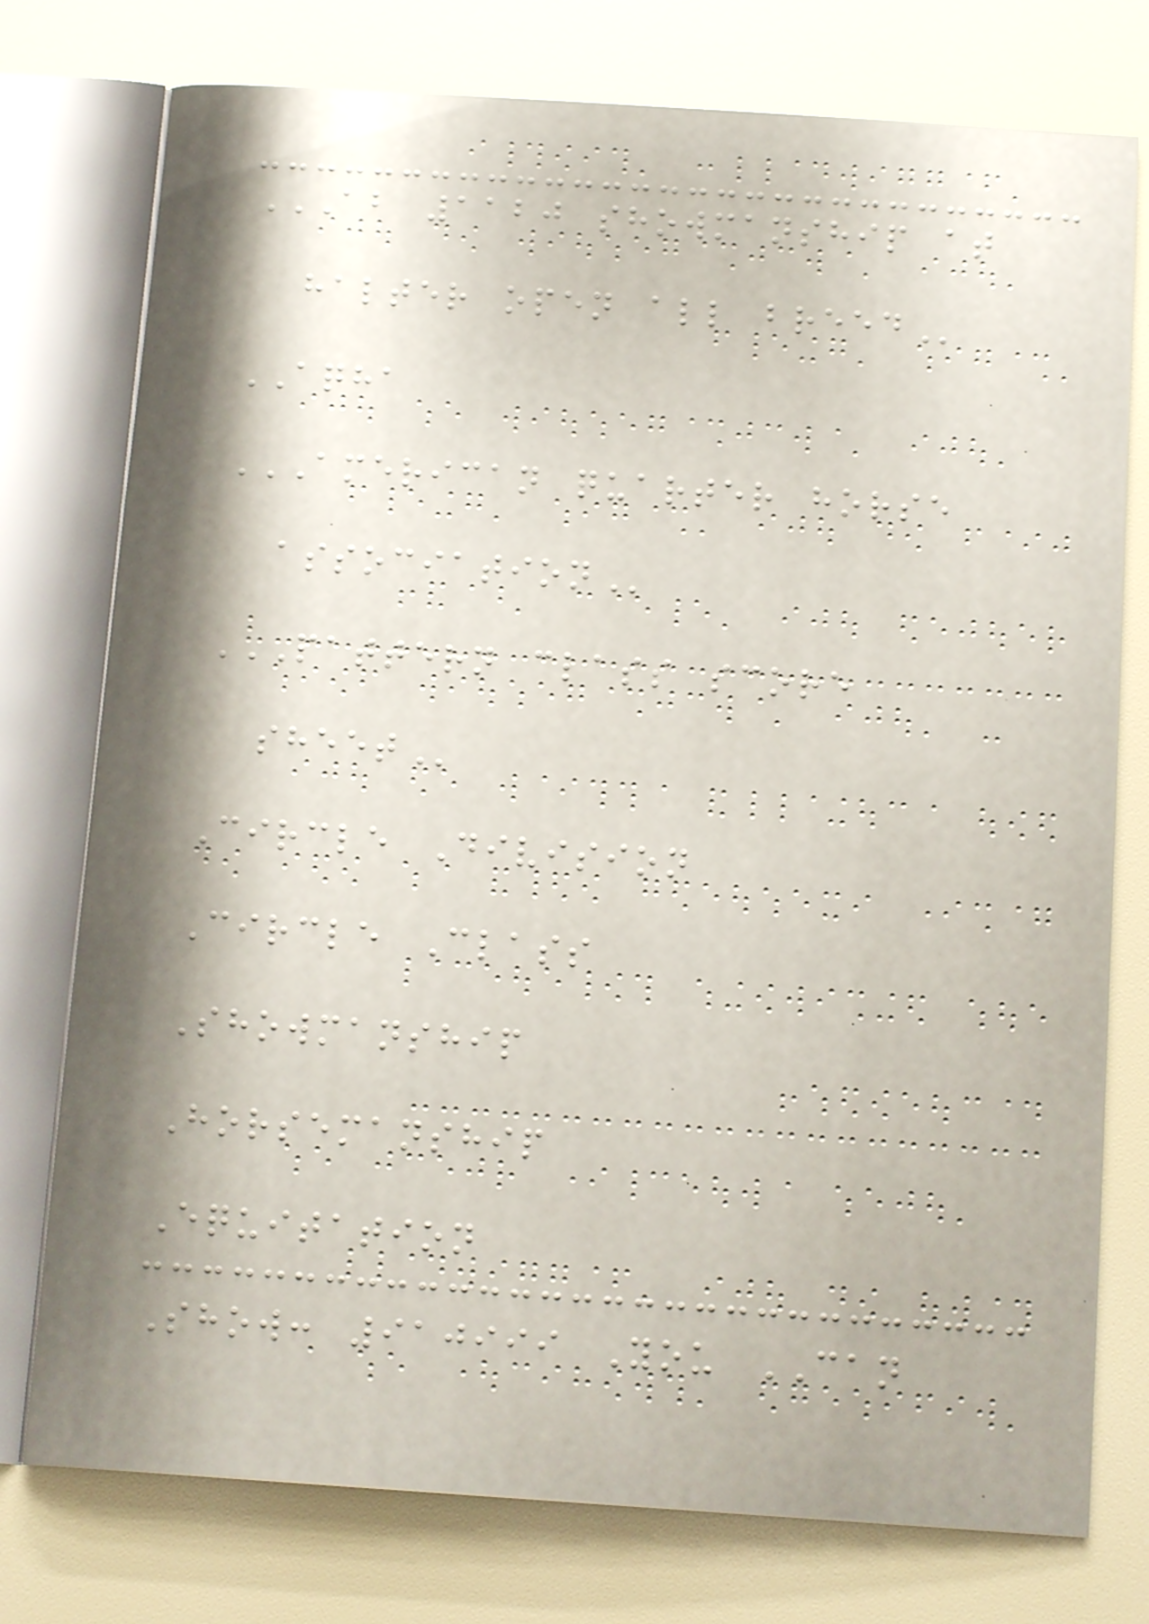AB 1120 SHOWMANSHIP AT
HALTER OPEN ALL BREED
AQHA
AMERICAN QUARTER HORSE
ASSOCIATION
PATTERN CLASS SCORE
SHEET
Circle Division
Circle Class
Showmanship
Horsemanship
Equitation
Show: 910999 You CAN
